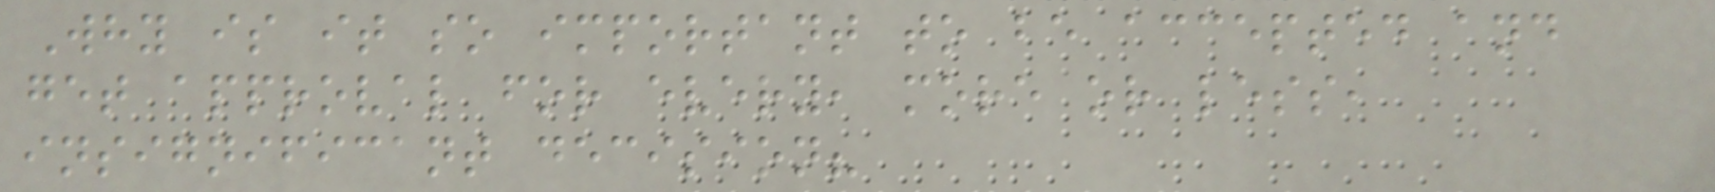Why is it so important to be accepted and
get approval for every, more or less,
insignificant decision?
